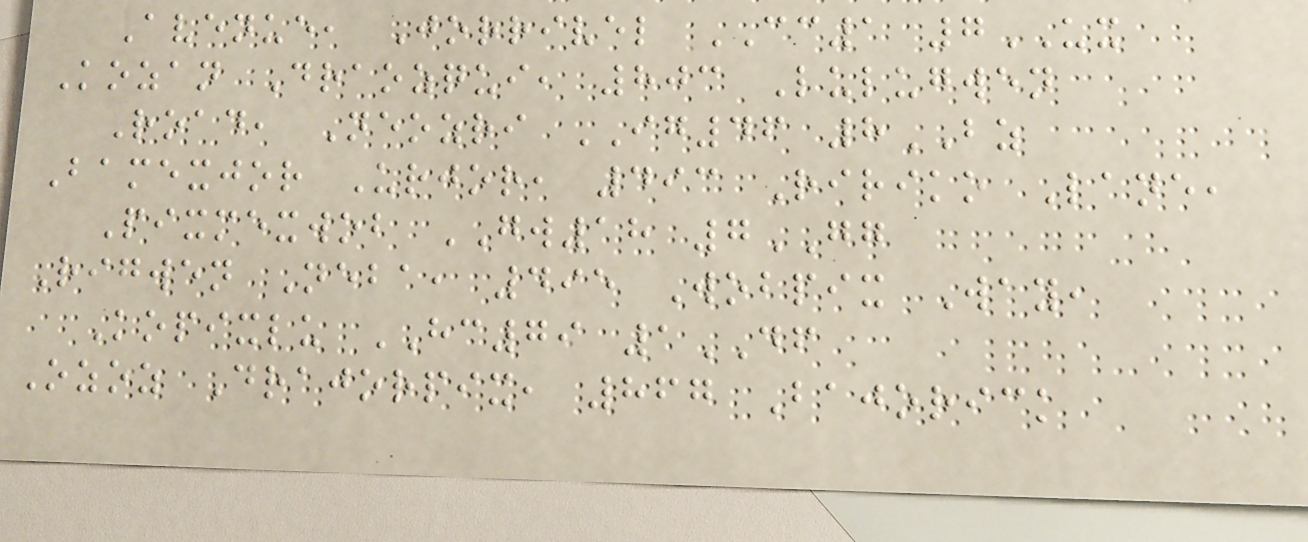Avenue, Jorrivel CC1 7UX
Kozan Draozqui, 803 Lulugwen
Road, Neozri IG46 8BZ
Bamexjor Urjor, 493 Ririko Lane,
Pixmexwob GW18 7GG
Rigwen Neba, 495 Wobpix Way,
Kopixlu HC79 1DF
Ozoz Drajorpix, 867 Bajorick
